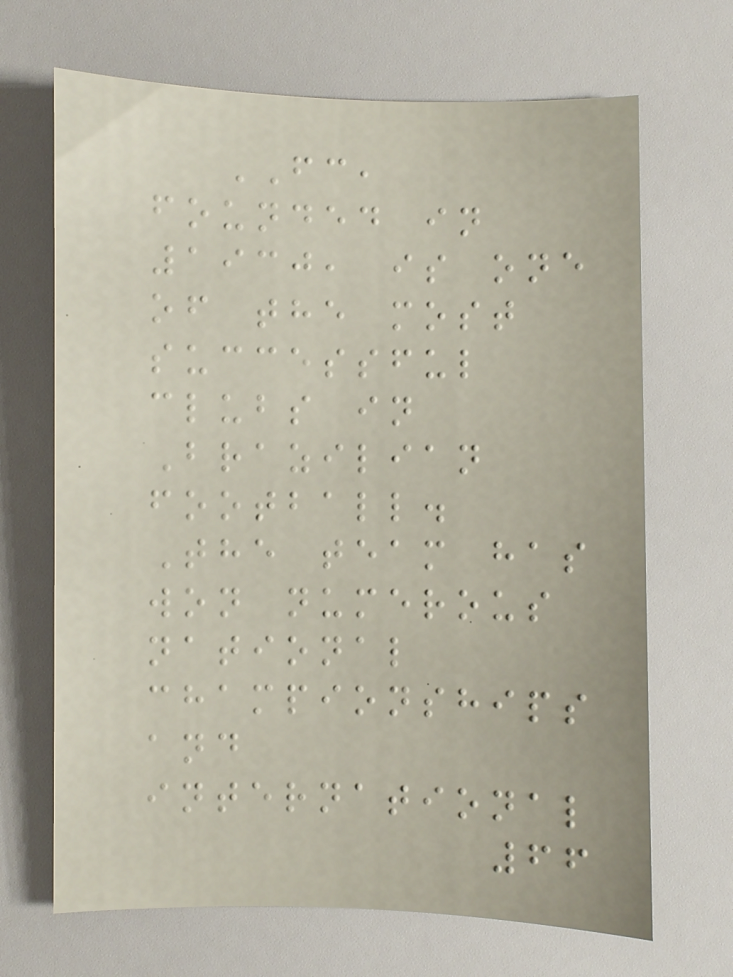FC,
founded in
1930, is one
of the most
successful
clubs in
Brazilian
football.
The team has
won numerous
national
championships
and
international
66
